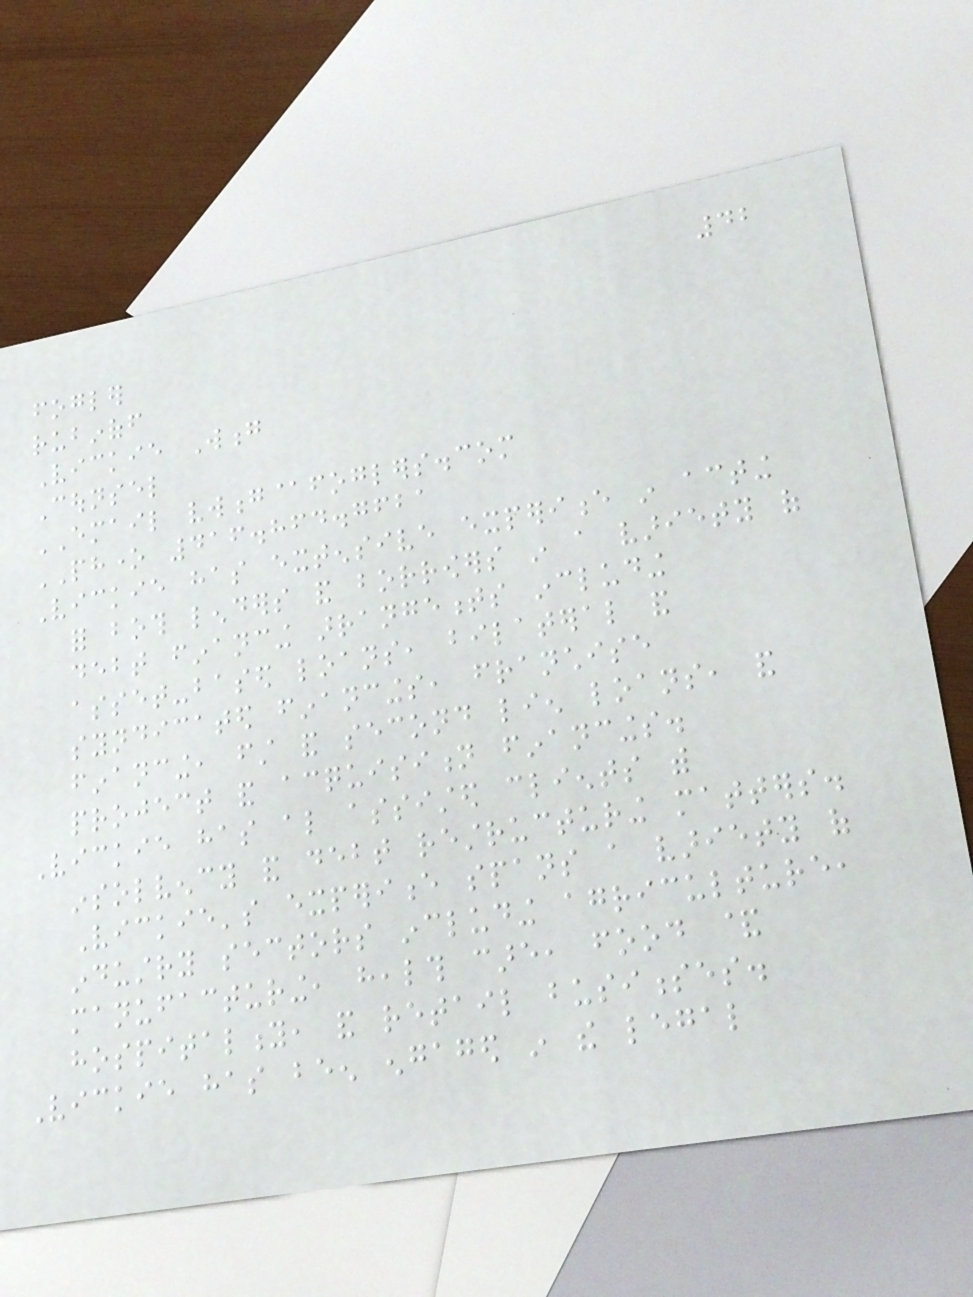42
fogler
rubinoff
Vickie Wong
Counsel
EMAIL vwong@foglers.com
PHONE 416.864.7621
Vickie has extensive experience in acting
for both lenders and borrowers in a variety of
debt financing arrangements including
asset-based loans, bilateral and
syndicated financings, franchise
financing, first and second lien loans, and
project and acquisition financings.
Vickie has also assisted clients with
insolvency and debt restructuring matters.
Vickie's experience spans a variety of
industry sectors including agriculture,
manufacturing, health care, food &
hospitality, and retail businesses.
Vickie has been engaged in the legal
